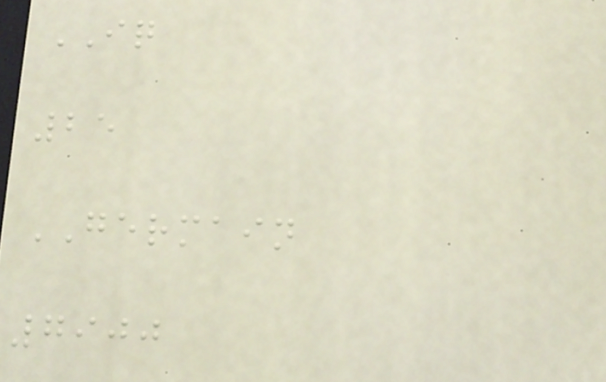IQ
25
GERMAIN
7900
